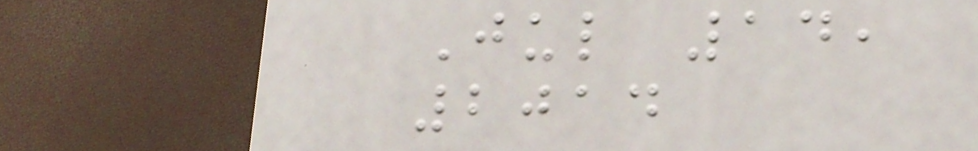Jul 14,
2014
